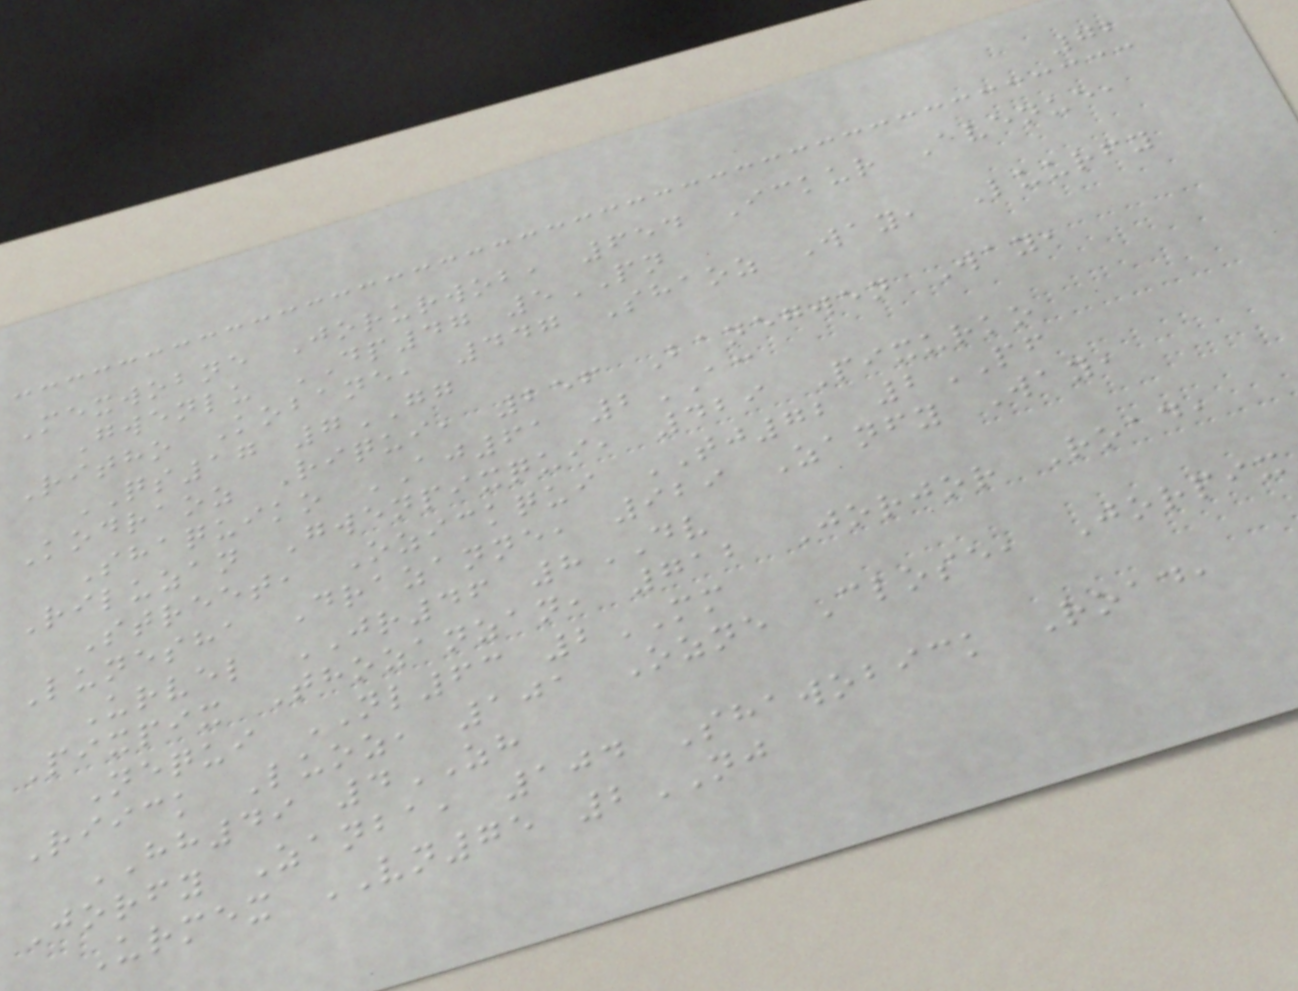72
Mexwobne Jorurwob, 654 Ickur Avenue,
Gwenlu DP47 5PN
Ritho Kobane, 447 Shaoz Way, Luurfy
QS17 7GG
Kodraoz Riqui, 256 Banegwen Way,
Shaquiko AJ61 2AC
Riluzan Gwenpixqui, 429 Pixurko
Street, Ozickqui TJ72 2PF
Lunesha Drazanne, 929 Zanfy Way,
Urvel JR46 8DV
Pixpix Thozanzan, 712 Jorjor Road,
Nequi NL63 2MM
Riick Luoz, 101 Ozne Close, Jorpix
HH49 4ZH
Jorfy Zanba, 104 Shawobick Road,
Urmex VN75 2NJ
